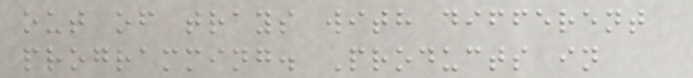out of trays with different
programming. Products in
